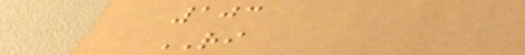103
RI
